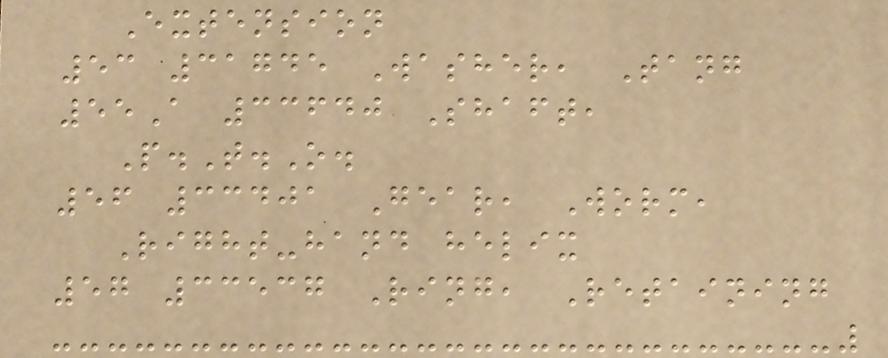Extension
53 31745 Washer, Tang
55A 33640 Shaft,
P.T.O.
56 33401 Gear, Worm,
Right-hand helix
57 33537 Ring, Retaining
